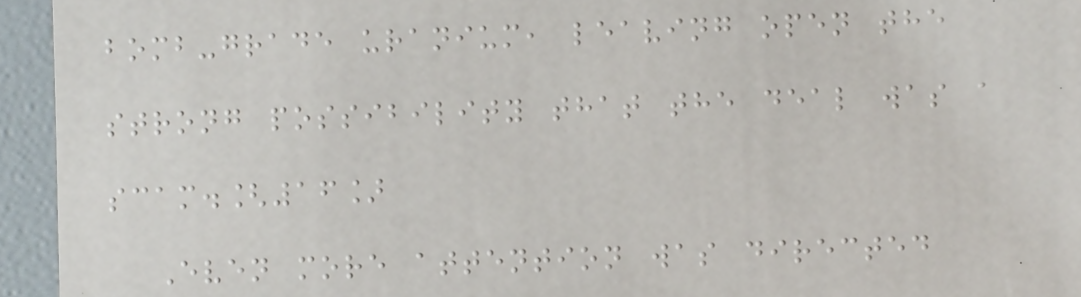bomb-grade uranium, leaving open the
strong possibility that the deal was a
scam.[16]
Even more attention was directed
